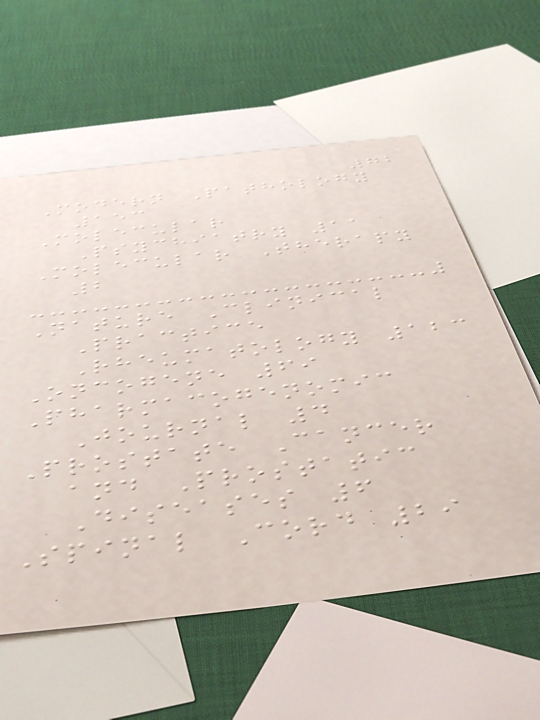72
Modern Pathology
153
Molecular
Psychiatry 11
Molecular Therapy
2
Nature Clinical
Practice
Rheumatology 123
Oncogene 69
Pharmacogenomic
Journal 4
Prostate Cancer
and Prostatic
Diseases 6
Spinal Cord 29
